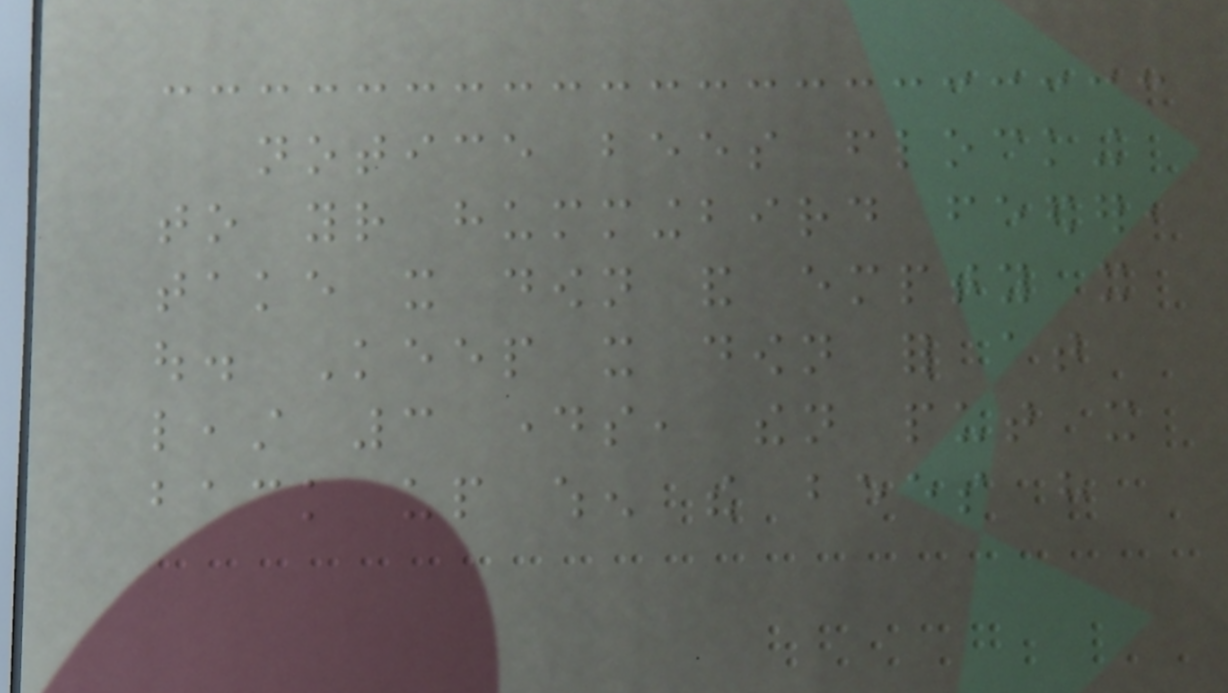notice bees flocking
to your hummingbird feeder,
take it down and empty it
out. Keep it down for at
least 3 days, then put it
back up when the bees have
